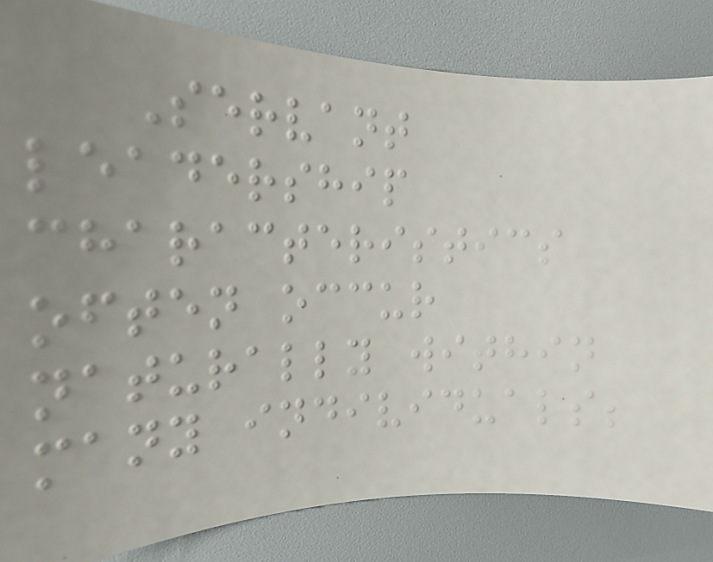Servant
leadership
characteristics
often occur
naturally within
many individuals;
